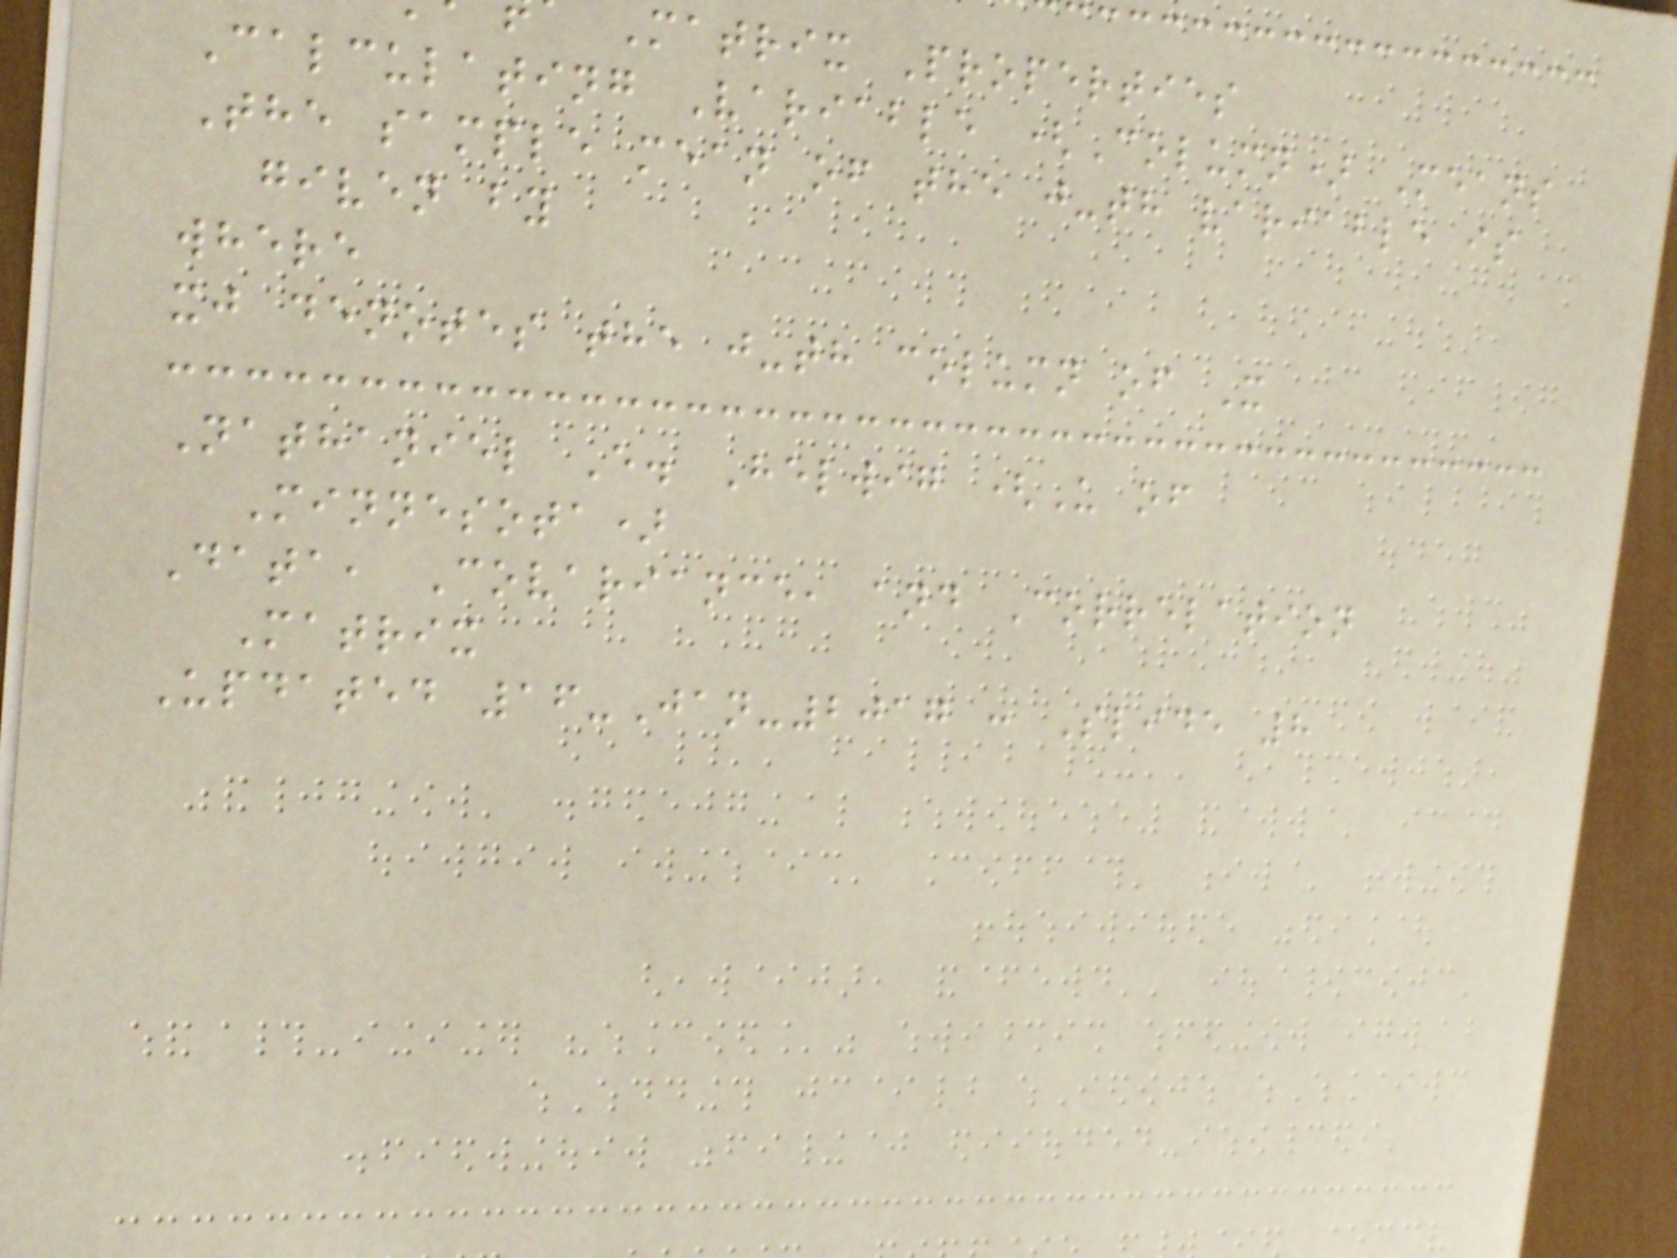Matrix Properties
Calculating Variable (Column) Means
The sample mean of the j-th variable is
given by
where
xj denotes the j-th column of X
Nathaniel E. Helwig (U of
Minnesota)
Data, Covariance, and Correlation
Matrix
Updated 16-Jan-2017 : Slide 8
